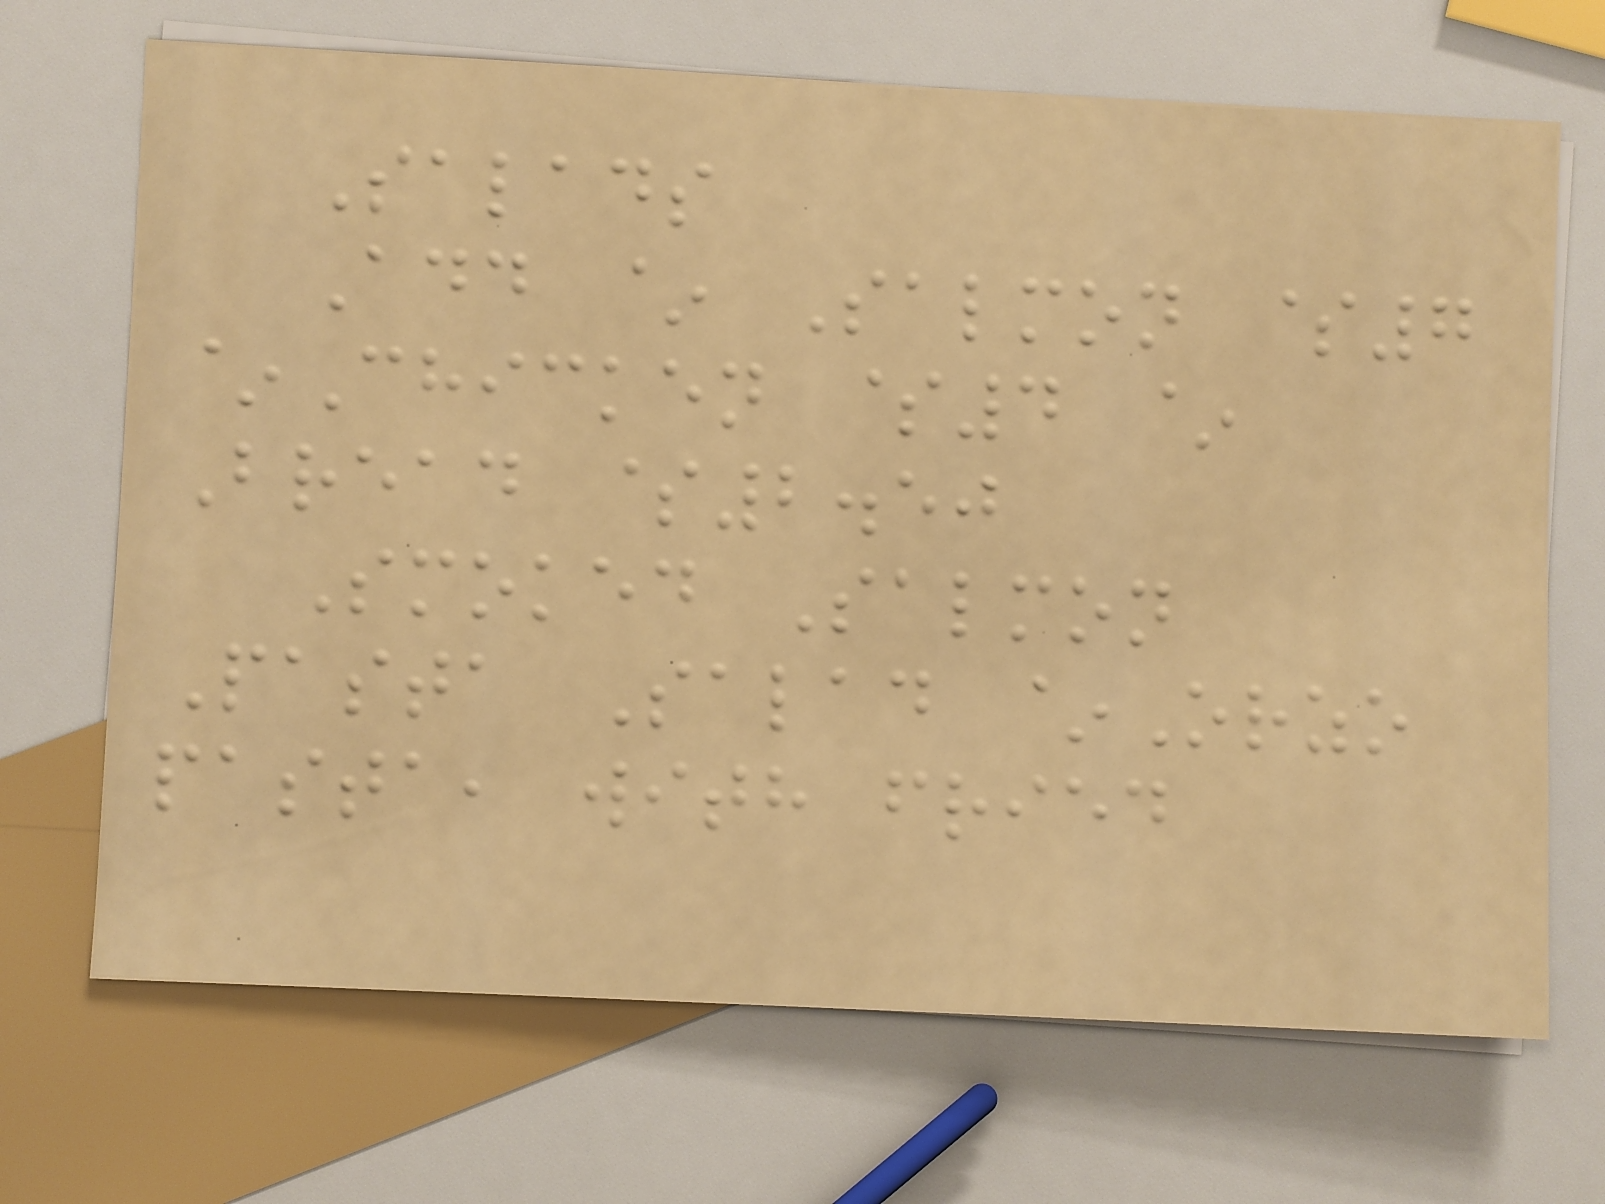Salads
Add ~ Salmon $7
~Chicken $4 ~
Bread $2.50
Smoked Salmon
Pasta Salad ~Orzo
pasta, with fried
